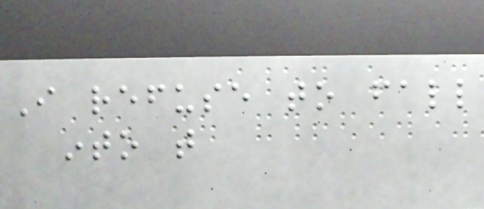I refuse to fall
into that
